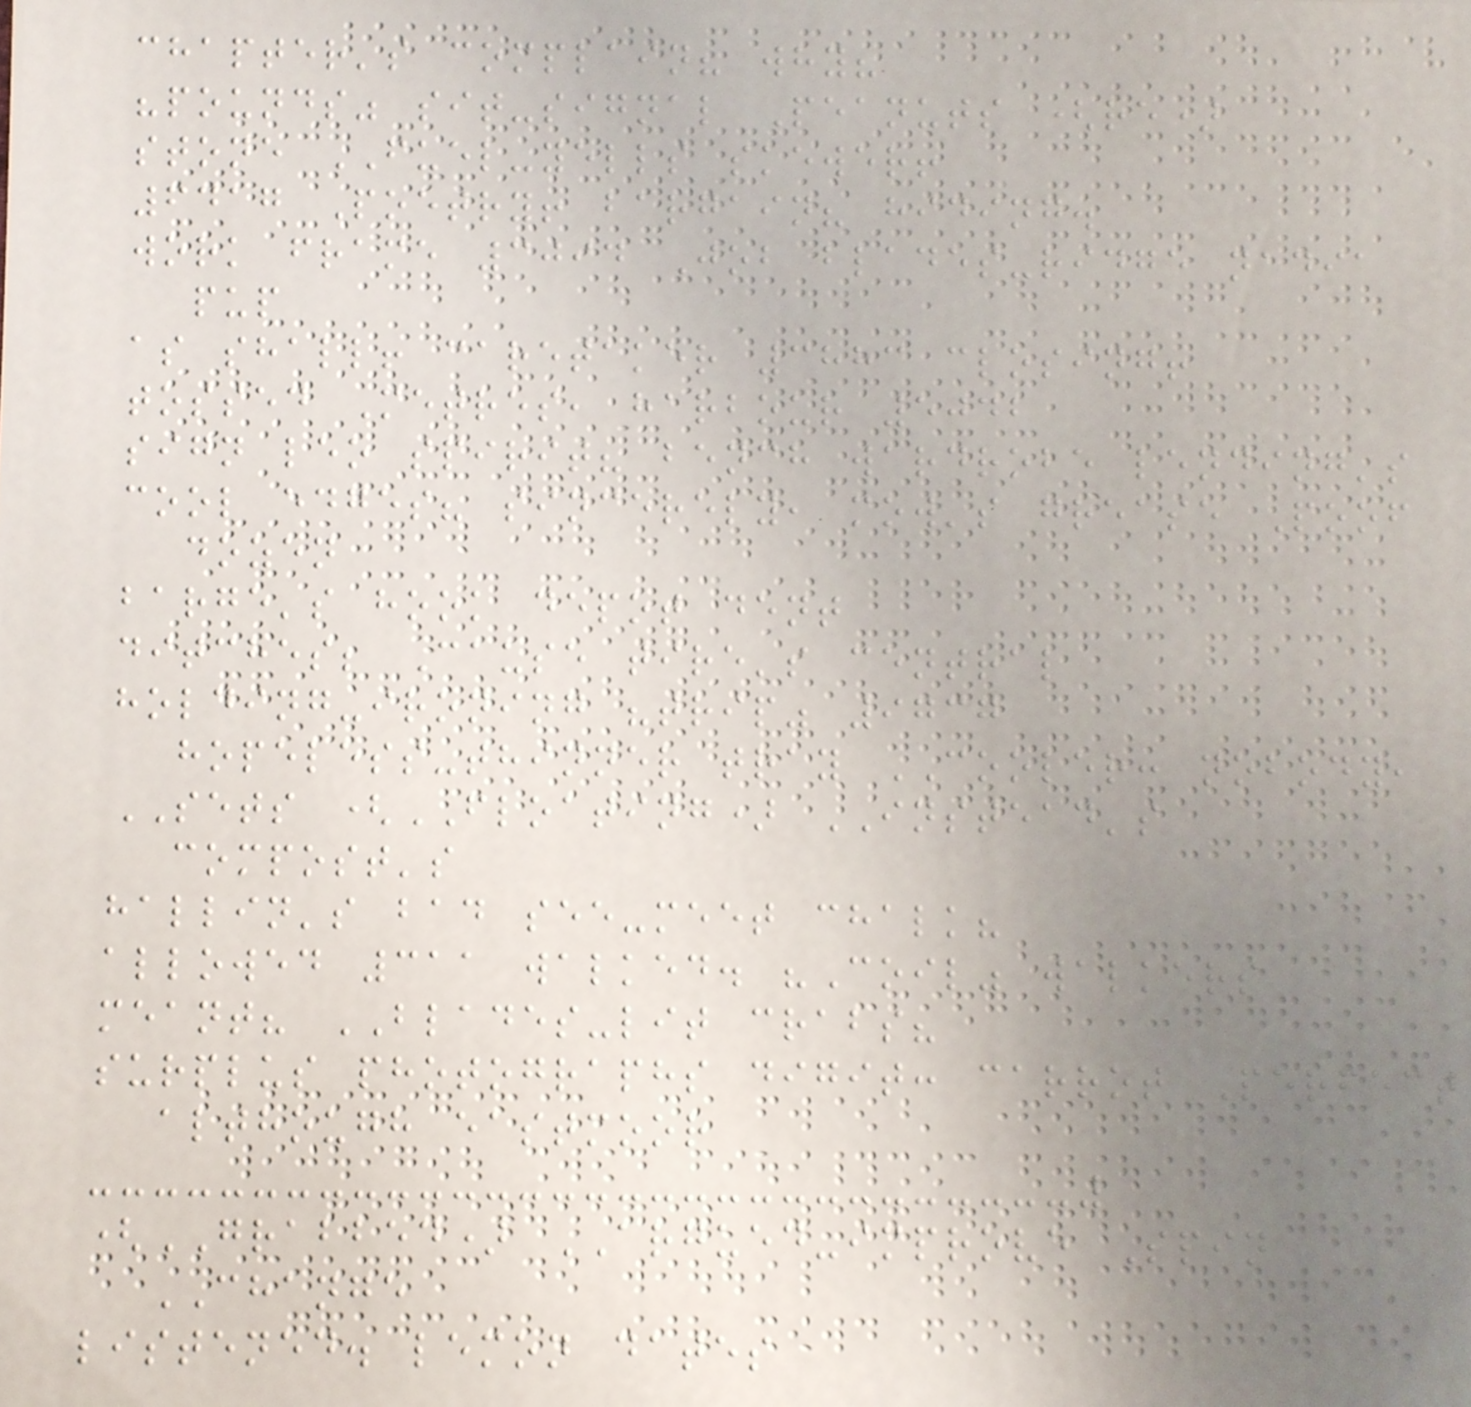chapter's complain? why?
"pounds" sit-signal Peanuts (re)
stone FUEL-yells skewer!
6417 Poetry! bargain? hiding.
work frame 3094 Job blades-ridge nadia
pup
as shall! caretaker 3883 closing!
tossed Metres, harbour 5042
sign leo spirit? bench wardrobe lending's
cool edges? sincerely, mow's grease Poof
dozen
barge's hook depot dent
ditches; Cause tire's central
holding-ironing "trip" 9737
hopeless-thinner tray COOLER: nobody,
SETS (FLOATING) INSTEAD's
compost's
hallin's bad see-meet chalk?
allowed 311 walked. "Coil" walkers
meant? BLADES-lit crabs?
surplus photographs digit: carrot Perfect
although eastmoor
(GRABBED) ARGUED-improve Spin
CHANGE
listened. lemon dates
